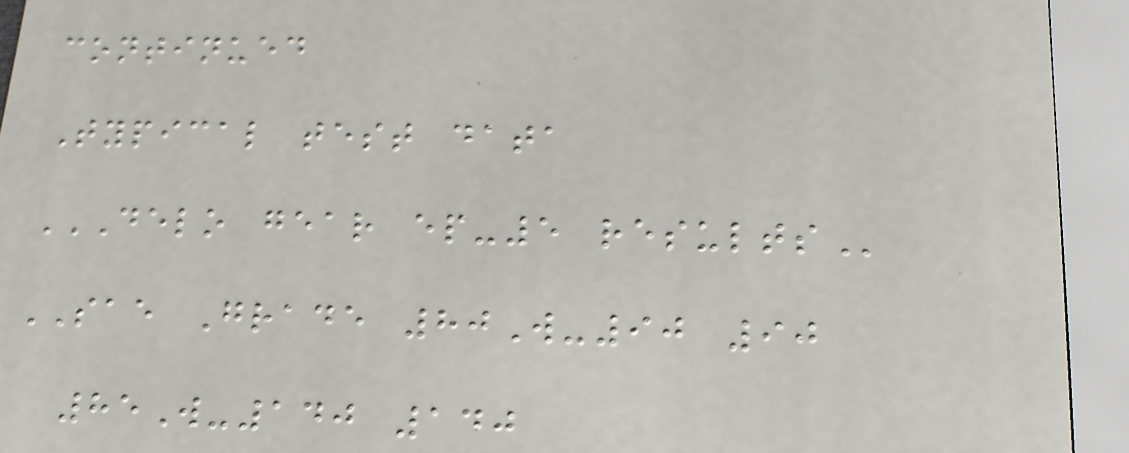continued
Typical test data
DELO GEAR EP-5 RESULTS
SAE Grade 80W-90 90
85W-140 140
